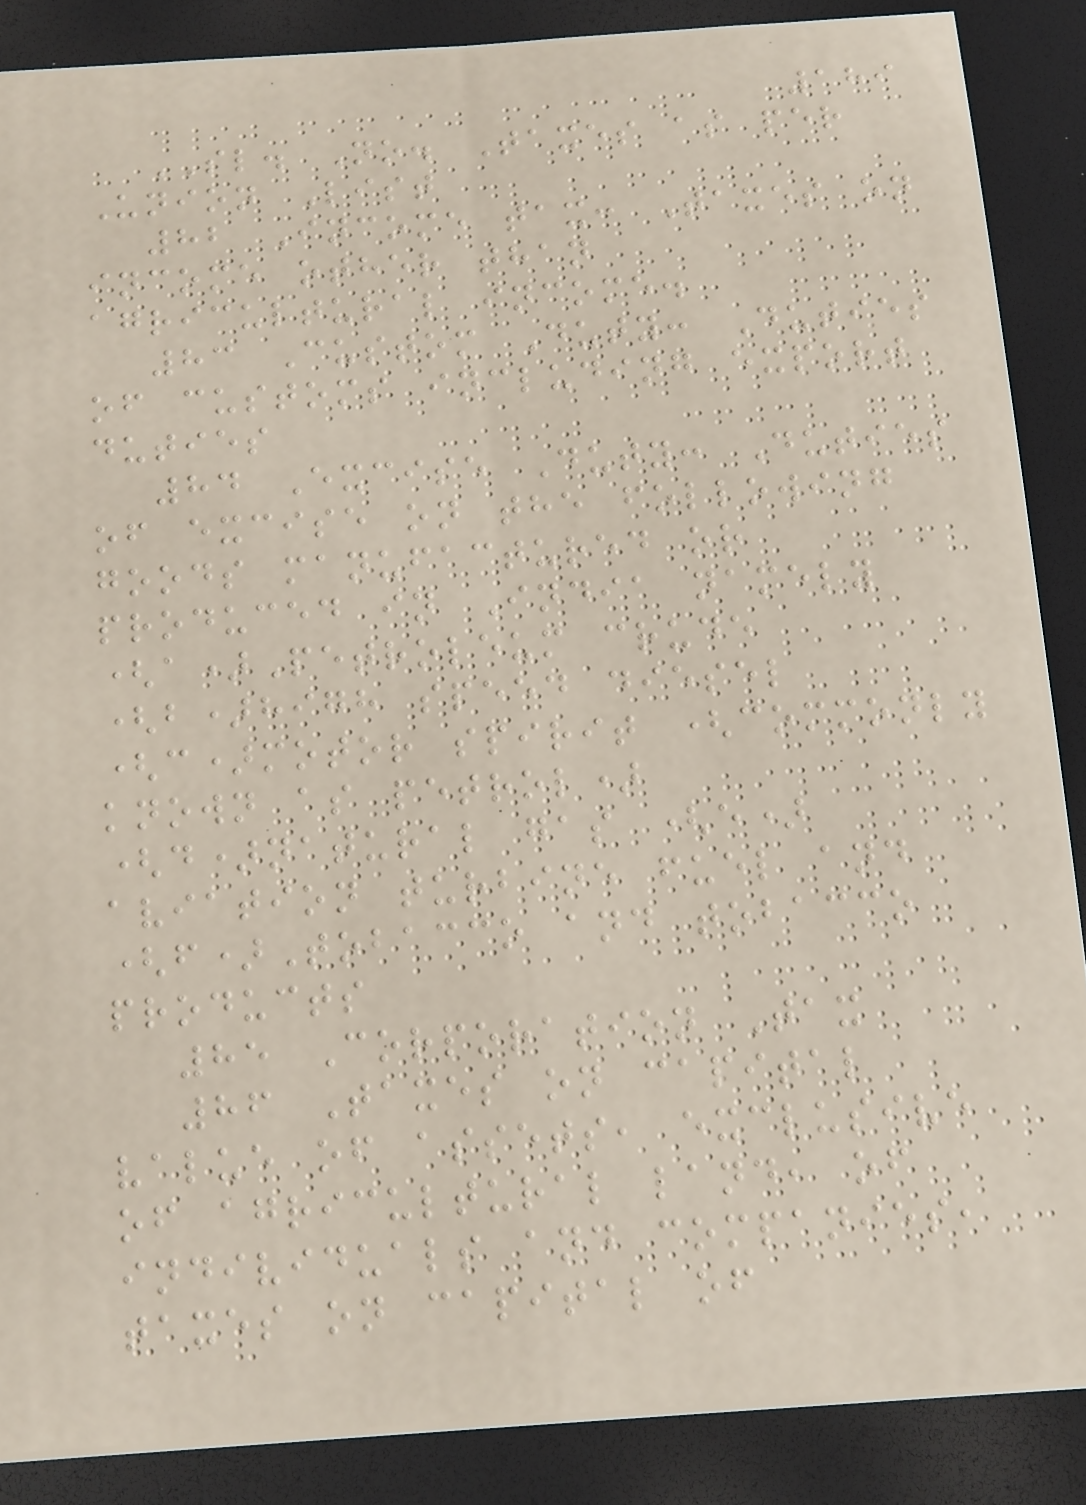189
SL. No. Taxes as per
Union List
82 Income tax: Taxes on
income other than
agricultural income.
83 Custom Duty: Duties
of customs including export
duties
84 Excise Duty: Duties
of excise on the following
goods manufactured or
produced in India namely
(a)Petroleum crude
(b)high speed diesel
(c)motor spirit (commonly
known as petrol)
(d)natural gas (e)
aviation turbine fuel and
(f)Tobacco and tobacco
products
85 Corporation Tax
86 Taxes on capital
value of assets, exclusive
of agricultural land, of
individuals and companies,
taxes on capital of
